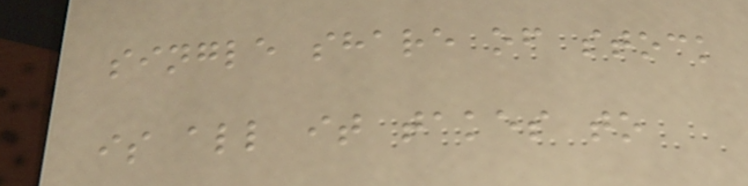single share of stock
is all it takes to
